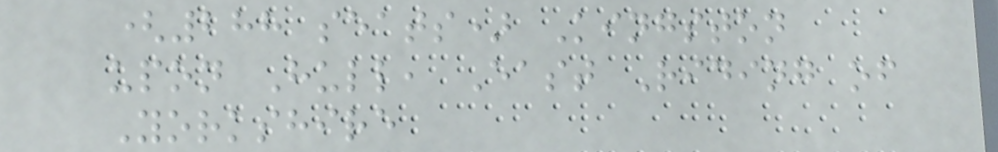(288 seats) Kingston
upon Hull, East Riding of
Yorkshire
